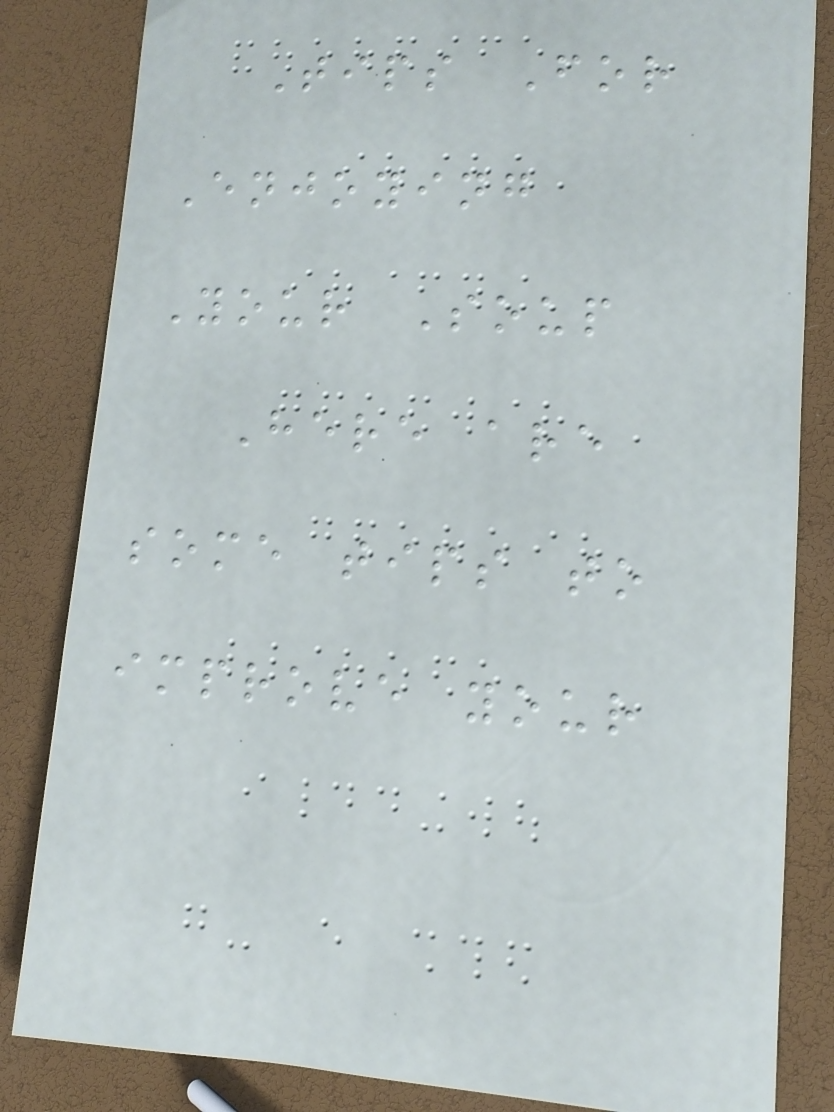Tips For
Enjoying
Your Soup
Here are
some tips to
improve your
